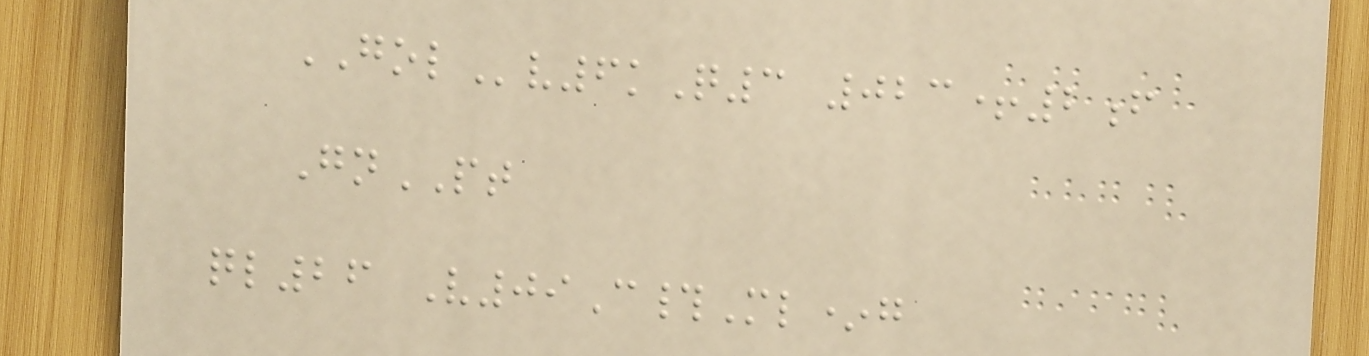GOLv6kQ3 023+2f
GnPT
ql26 V09C#Ml*g
